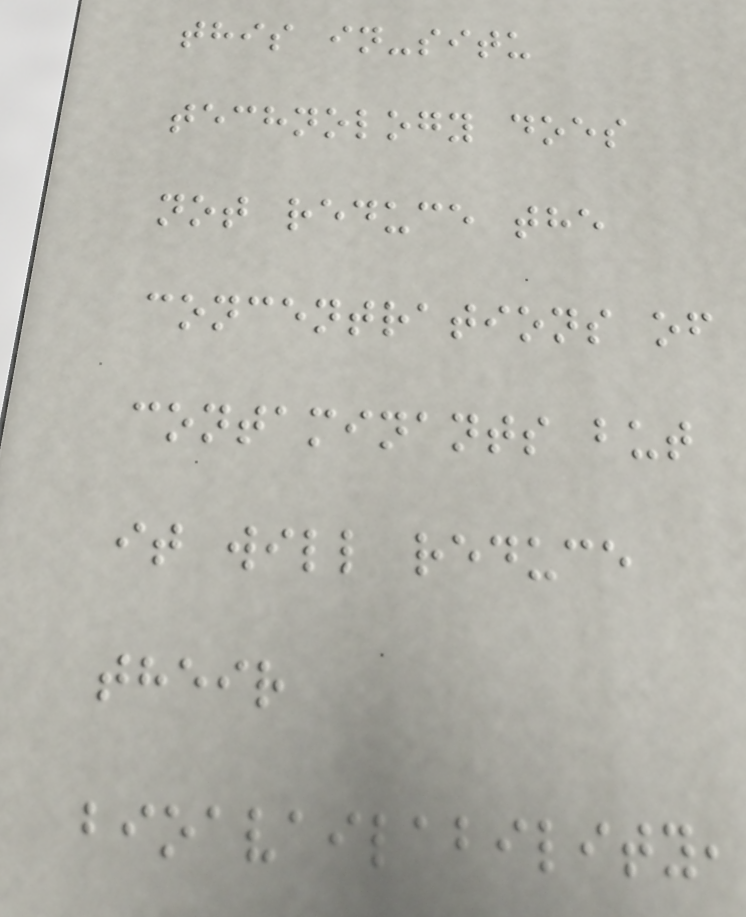this in-situ
technology does
not reduce the
concentrations of
contaminants but
it will reduce
their
bioavailability,
